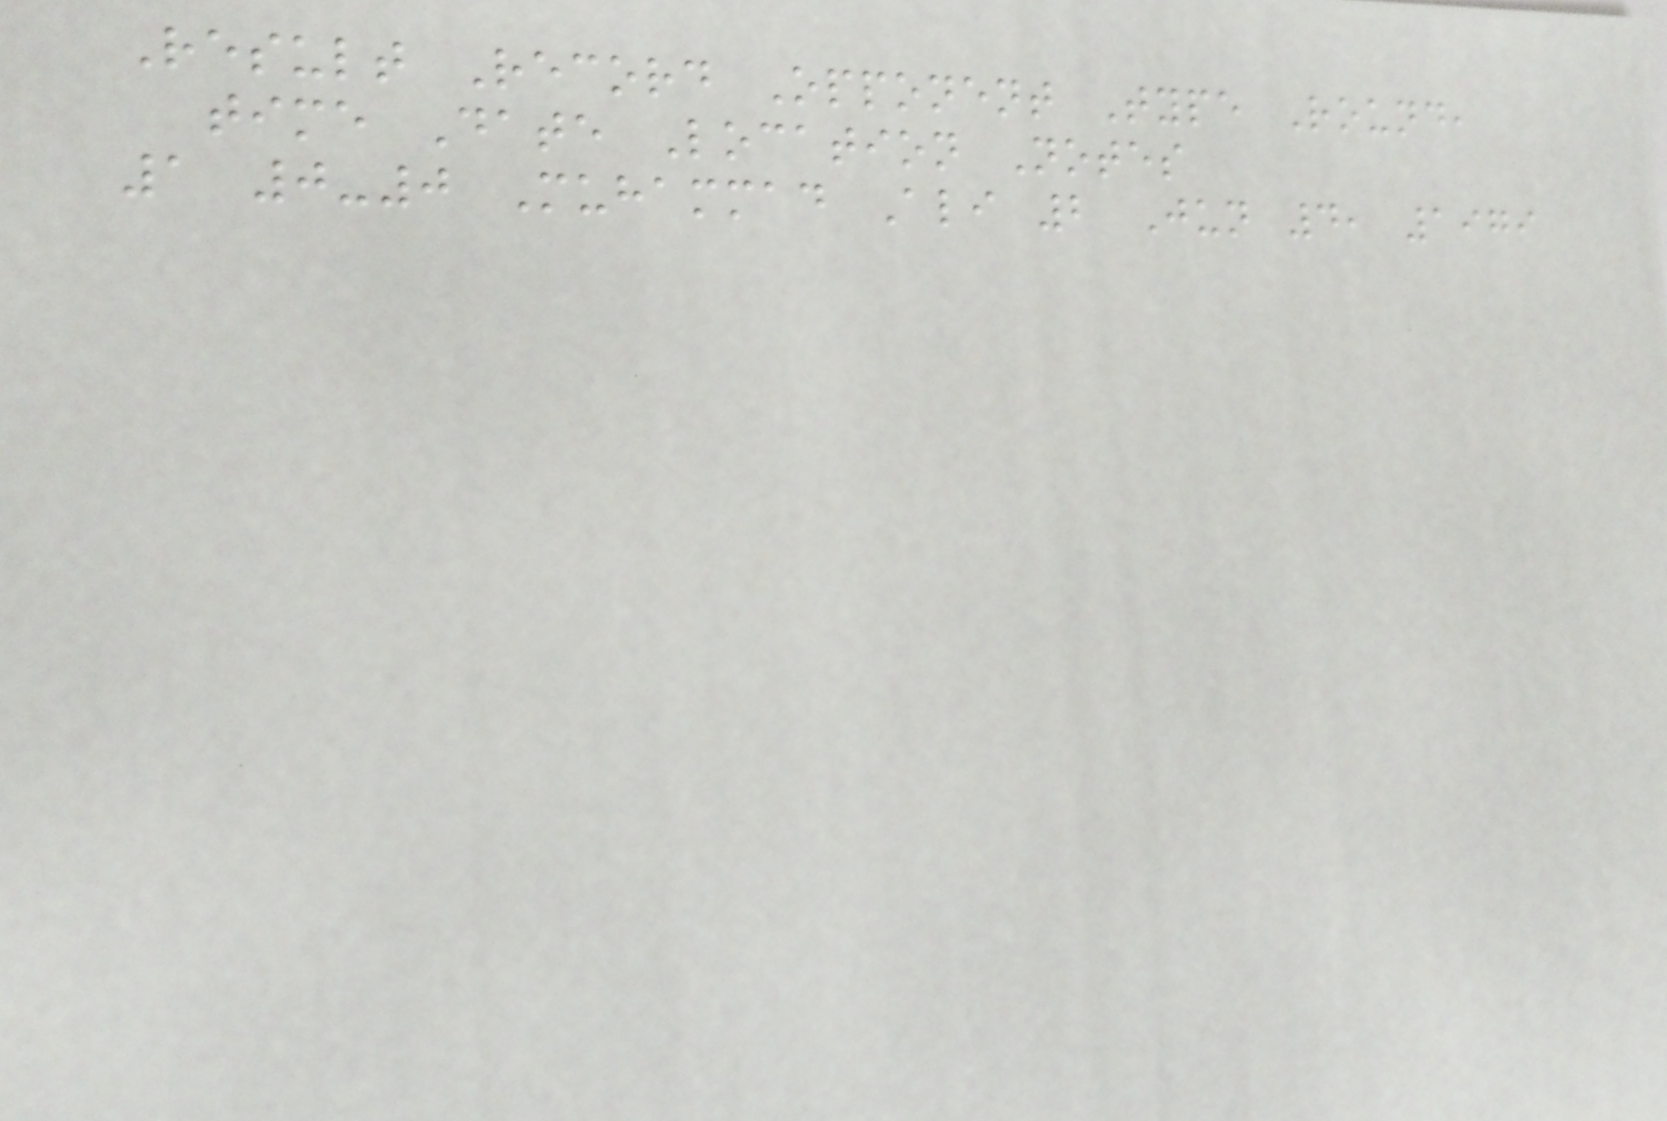Result Record Opponent Type Round,
time Date Location Notes
1 0-0 Muhammad Ali 2 Jun 4, 1979
